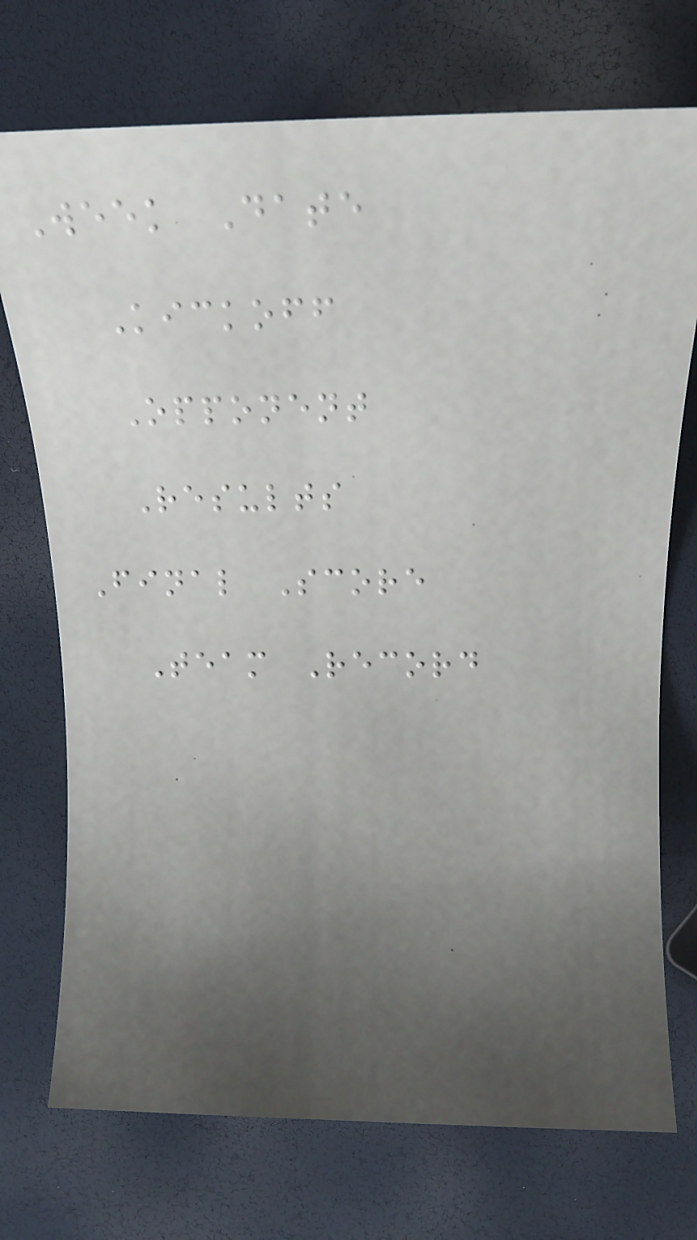Week Date
Kickoff
Opponent
Results
Final Score
Team Record
